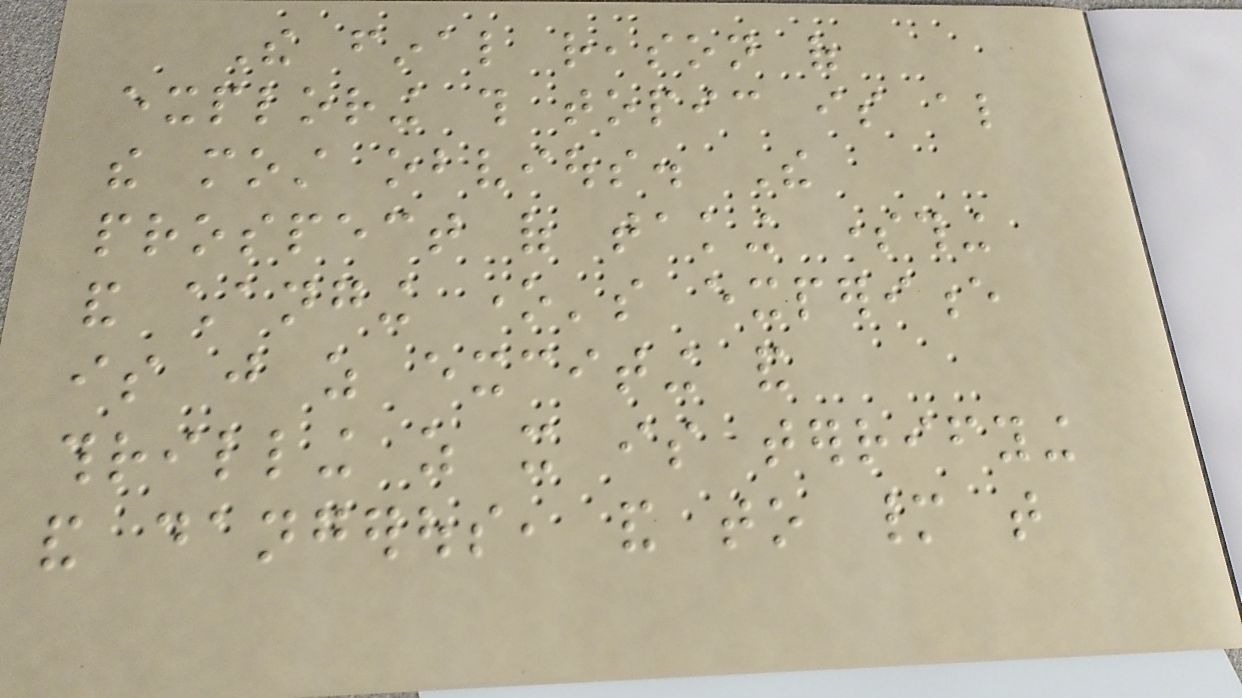The final reason of
exploring this topic is also
the most obvious. The
prospect of taking something
and changing one's experience
is just as exciting and
thrilling as it is terrifying
and dangerous, and to many that
